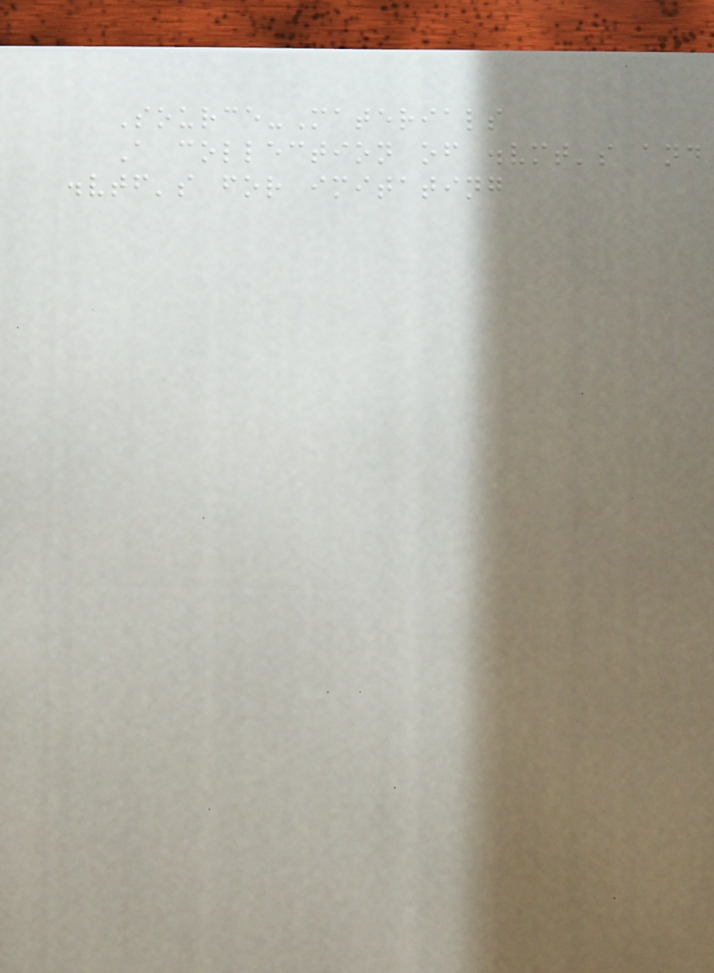Source-Materials
A collection of .vmt's and
.vtf's for imitating
